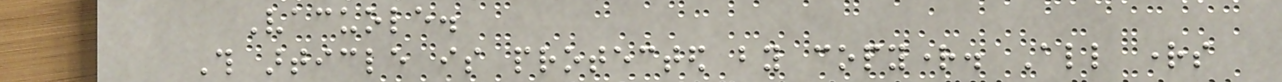Vacuole.
This article is protected by copyright. All rights
